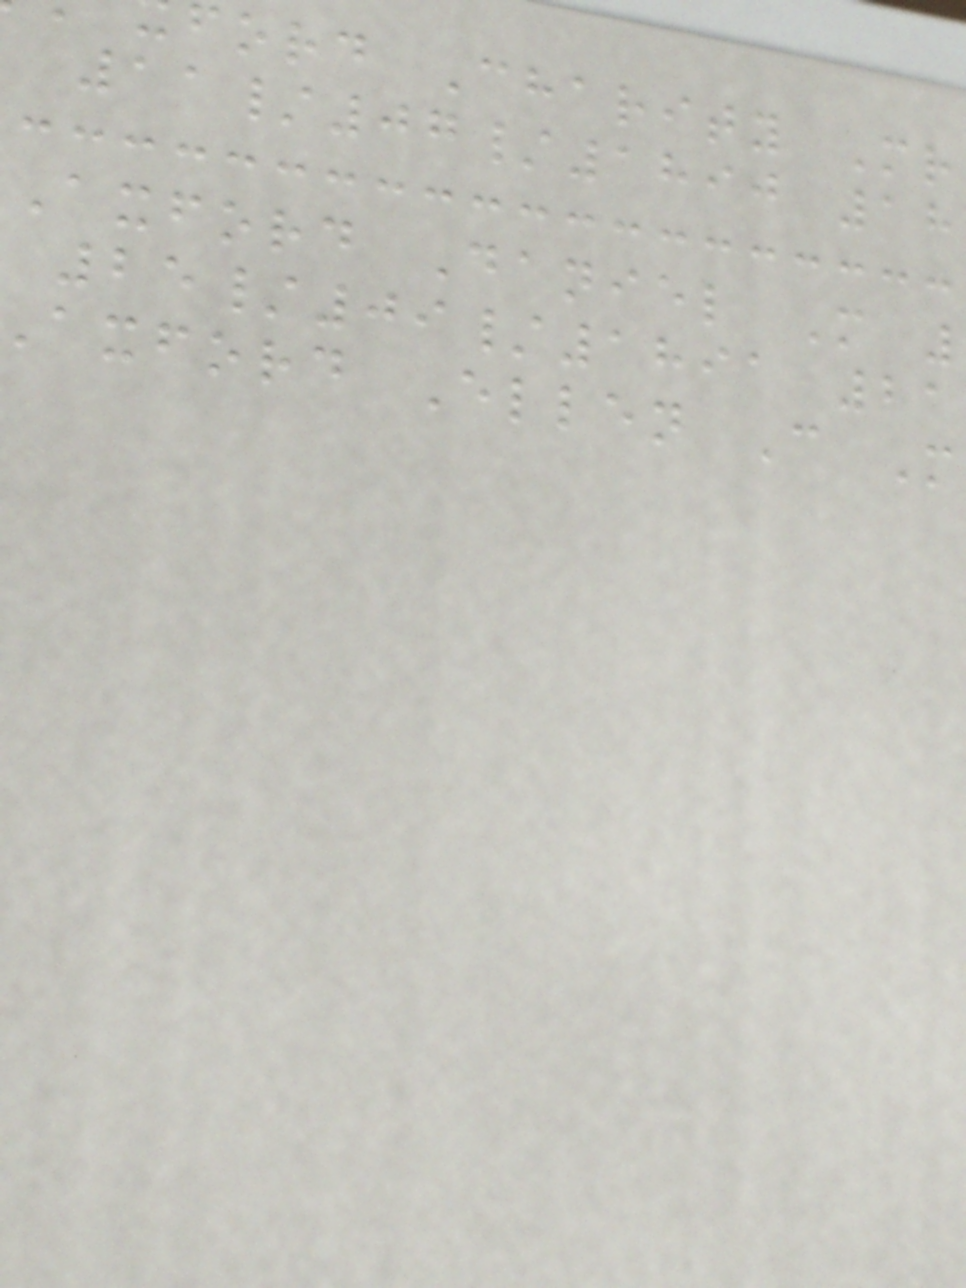ford Charity Mr
11/07/1890 18
axford Daniel M
25/09/1891 21
axford Ellen C M
